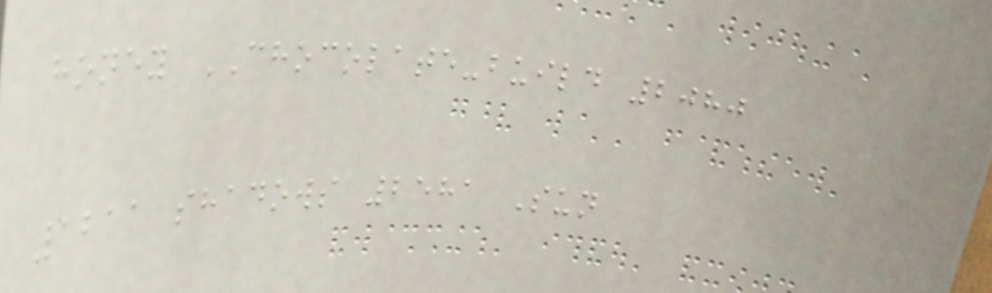honey CHOCOLATE-build 2080
1211 shadows 2581 Sun
